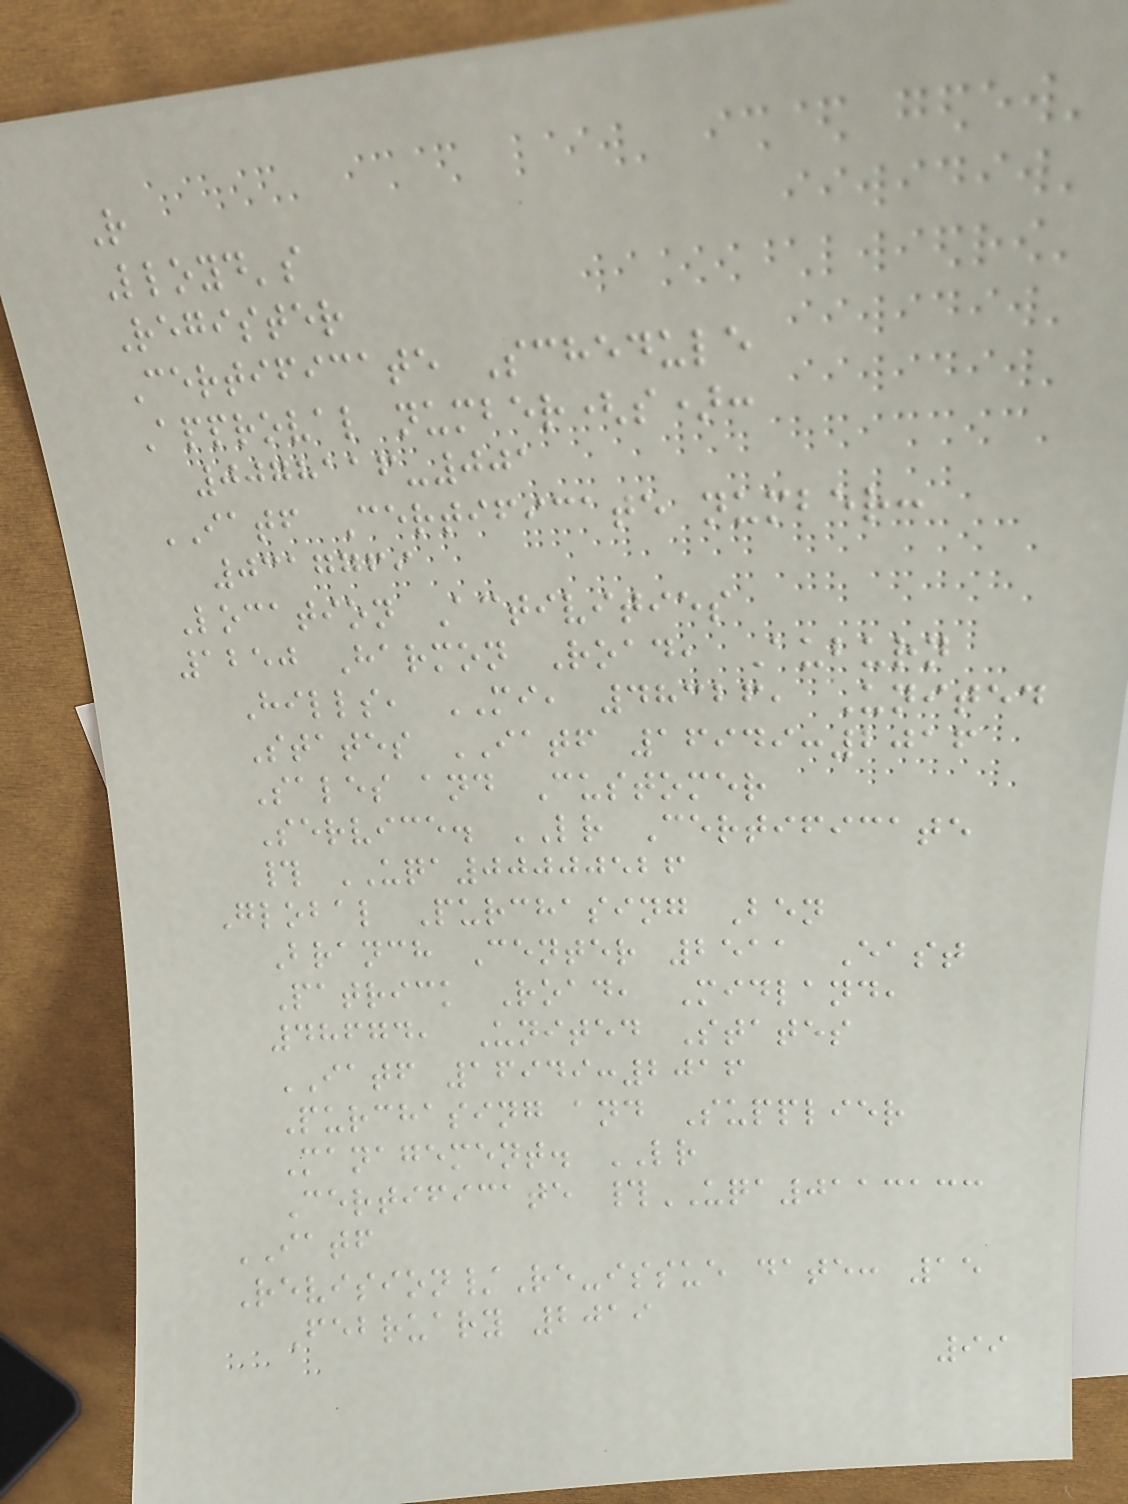R
Lloyd's
Register
Certificate Schedule
Approval number(s):
0078116-001
IATF Certificate number:
0317769
Location Activities
1250 Harmon Road, Auburn
Hills, MI, 48326, United
States IATF 16949:2016
Sales and Customer
Service. LR Certificate
# UQA00000526
Global Purchasing Ben
Branch Center 2511 East
Patrick Road, Midland,
48674, United States
IATF 16949:2016
Purchasing and Supplier
Management. LR
Certificate #UQA0113133
IATF
Revision/Re-issue date: 15
February 2019
99
